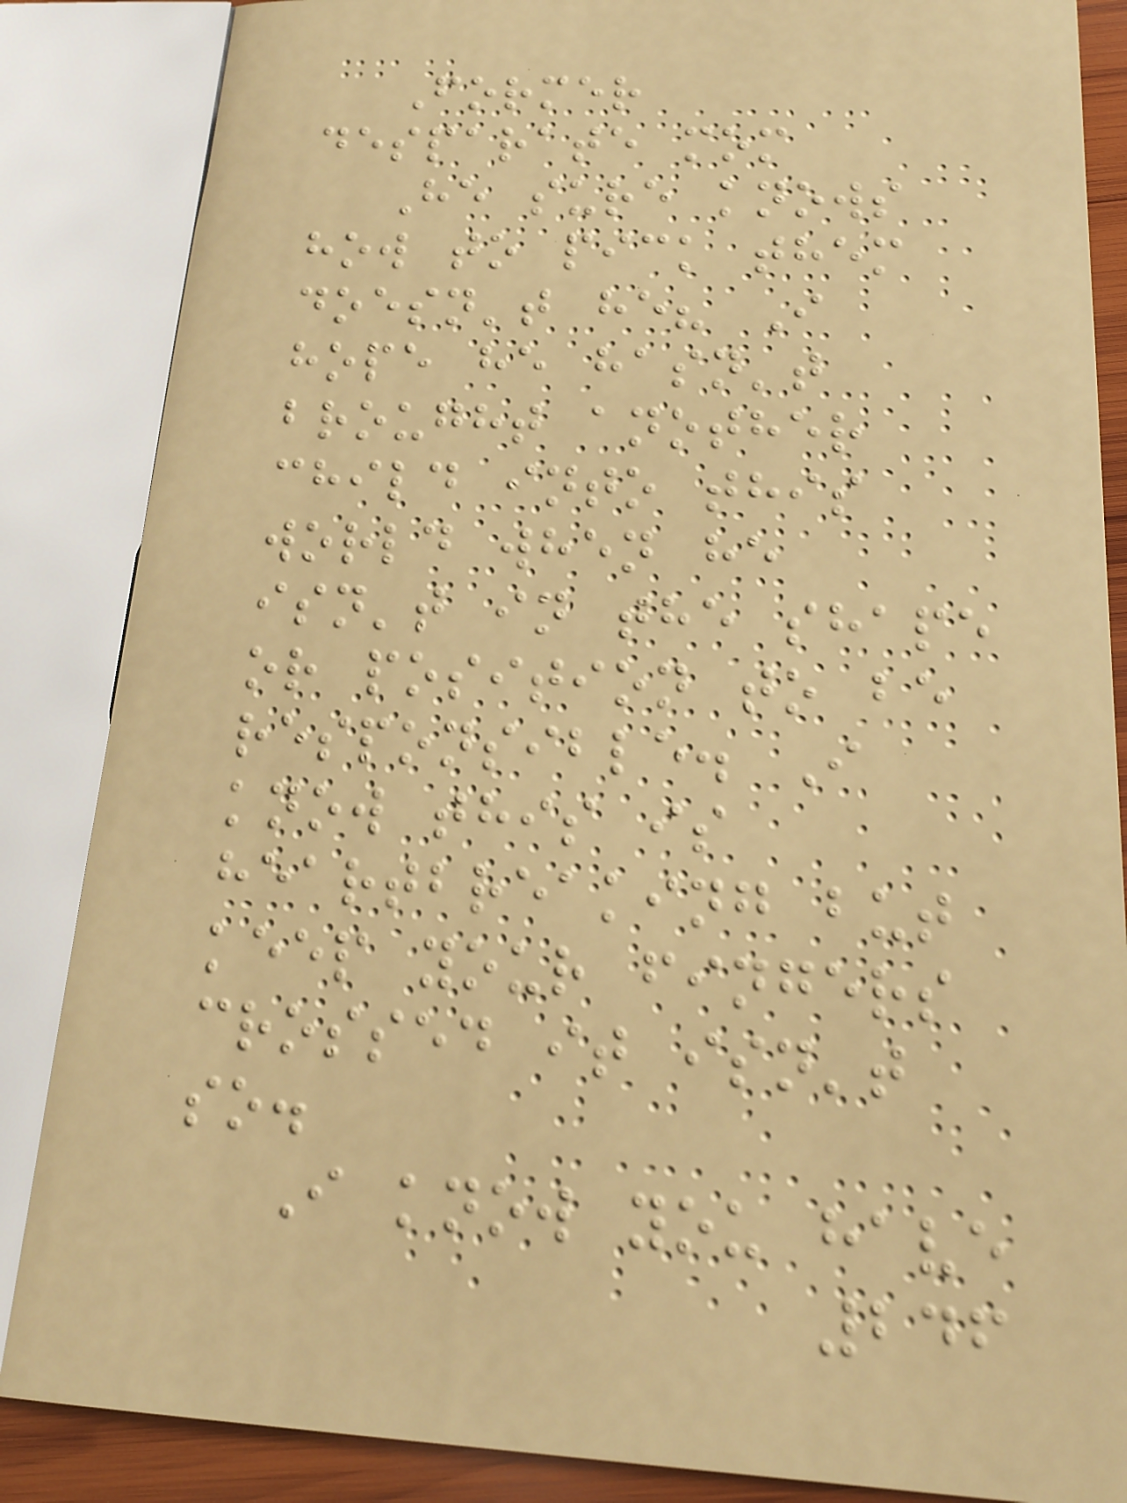Former
desparate mom
He sure knows
how to pick them
doesn't he? I
hope he hasn't
brought another
child into this
world when he
isn't in the shape
or position to be
responsible. I
know this is
heartbreaking but
keep your fingers
crossed it isn't
so.
I know you have
246
